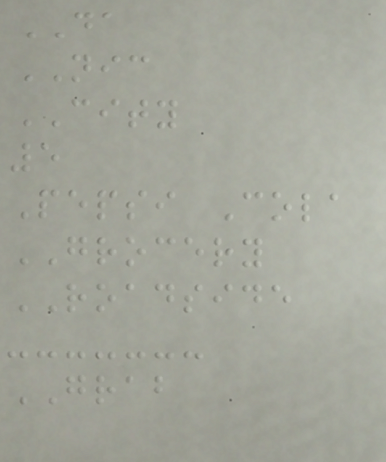DA
NIC
CITY
5
Pepsi Cola
GROCERY
ROADSIDE
GRAB
